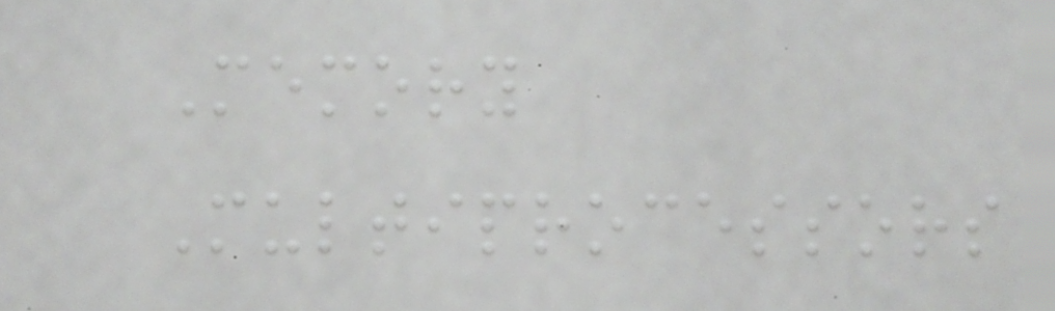Memory
Multiprocessors
